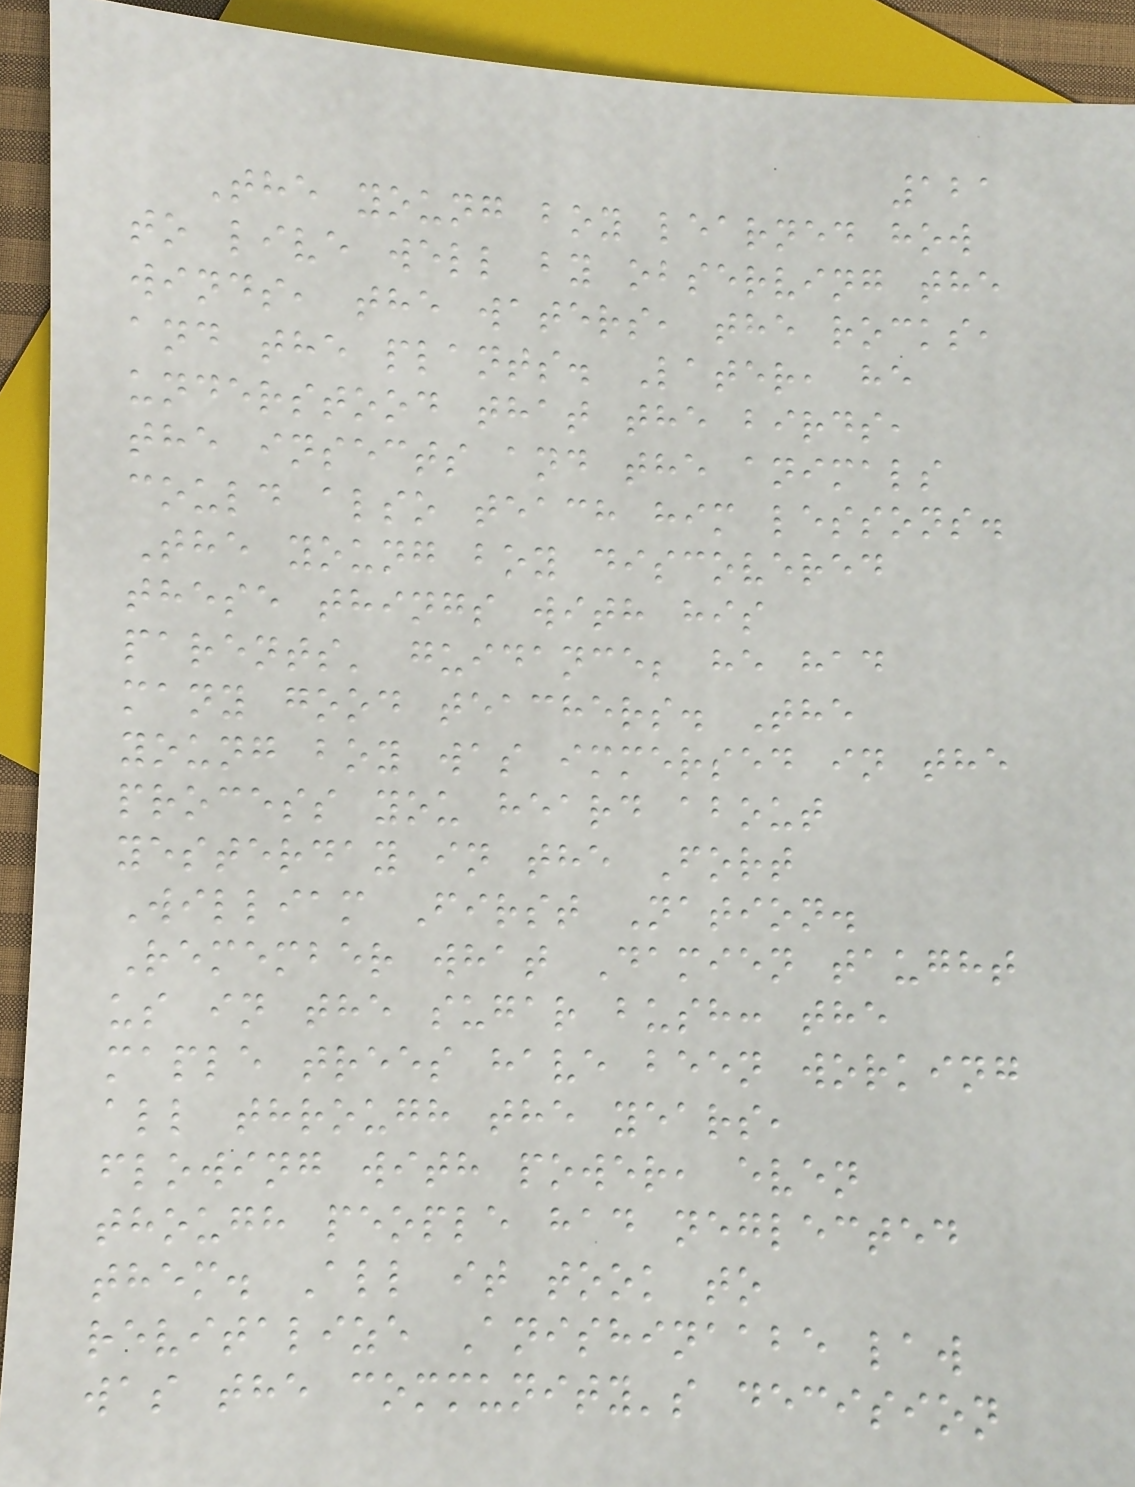121
The young boy learned how
to live well by observing the
winds, the waters, the rocks,
and the plants. Later, he
understood that the birds,
the insects and the animals
could also teach him lessons.
The young boy discovered
these things with his
parents' guidance; he had
many good teachers. The
young boy was immersed in the
process you heard about
yesterday in the Fort
William First Nation.
Remember what Damien taught
us in the sugar bush: the
maple trees have been working
all through the years,
flowing with power, even
though people had neglected
them. All it took to
revitalize Anishinaabe law
was the community's decision
